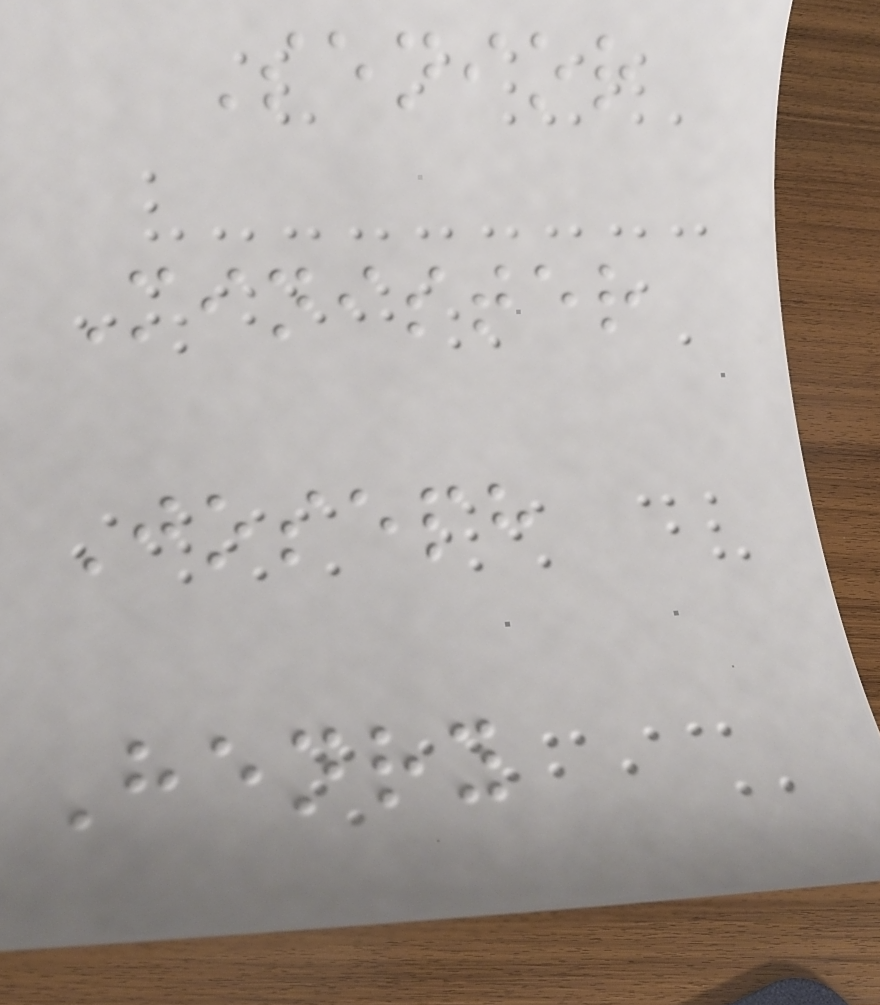Senior
Minister
Joseph
Henry
